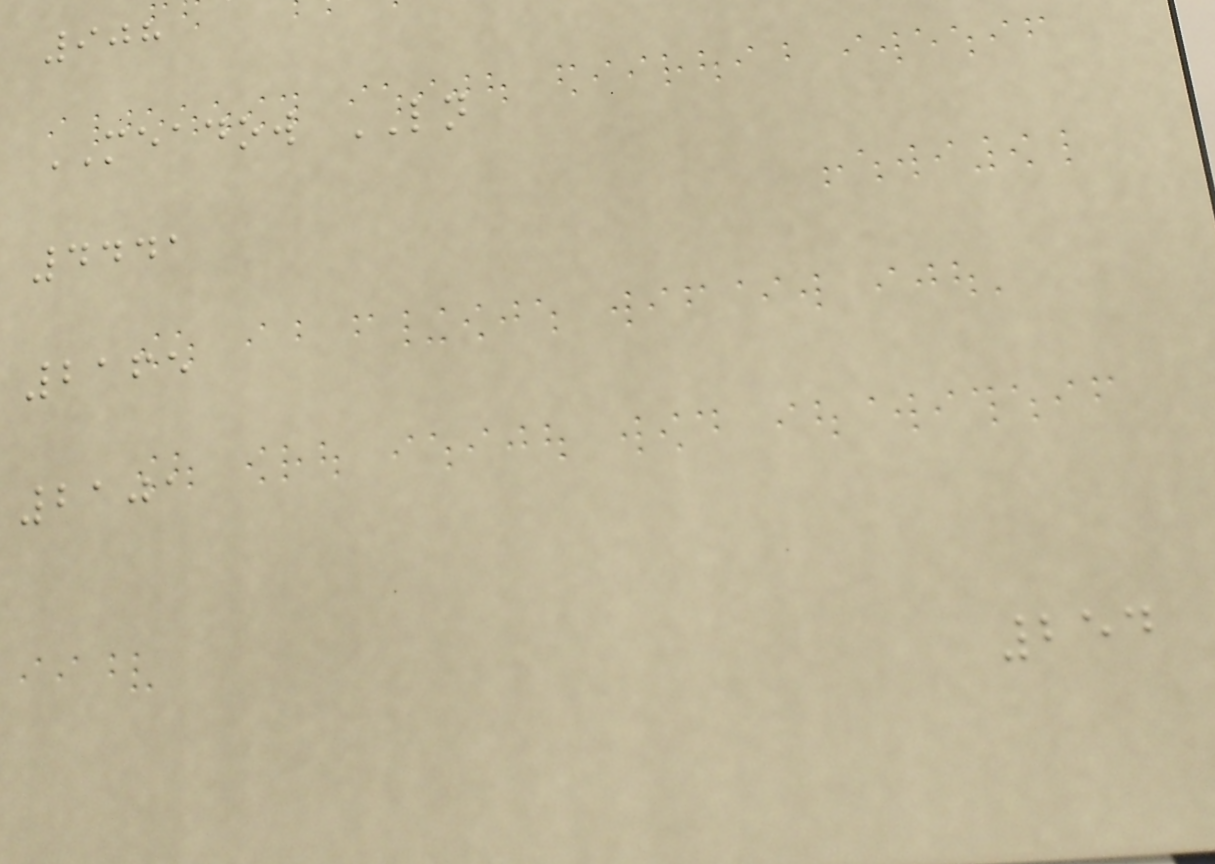908
MEADOW LN
4441
2165
2101
254
